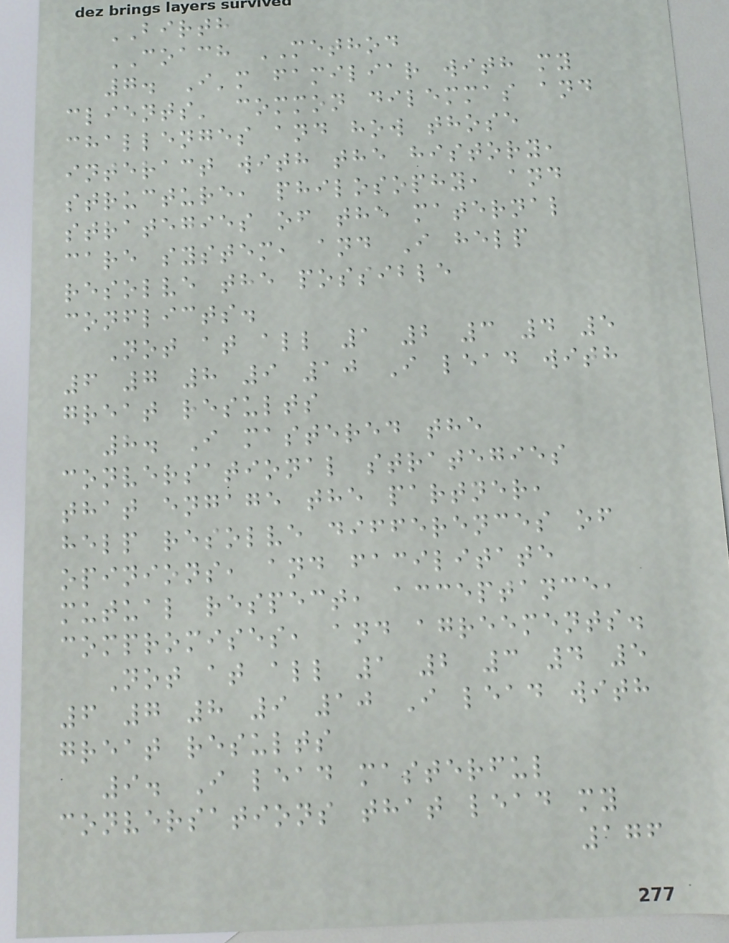BIRTH
COACH METHOD
7. I'm familiar with my
clients' common dilemmas and
challenges and how those
interact with the history,
structure, philosophy, and
strategies of the maternal
care system, and I help
resolve the possible
conflicts.
Not at all 1 2 3 4 5
6 7 8 9 10 I lead with
great results
8. I mastered the
conversational strategies
that engage the partner,
help resolve differences of
opinions, and facilitate
mutual respect, acceptance,
compromises, and agreements.
Not at all 1 2 3 4 5
6 7 8 9 10 I lead with
great results
9. I lead masterful
conversations that lead my
176
